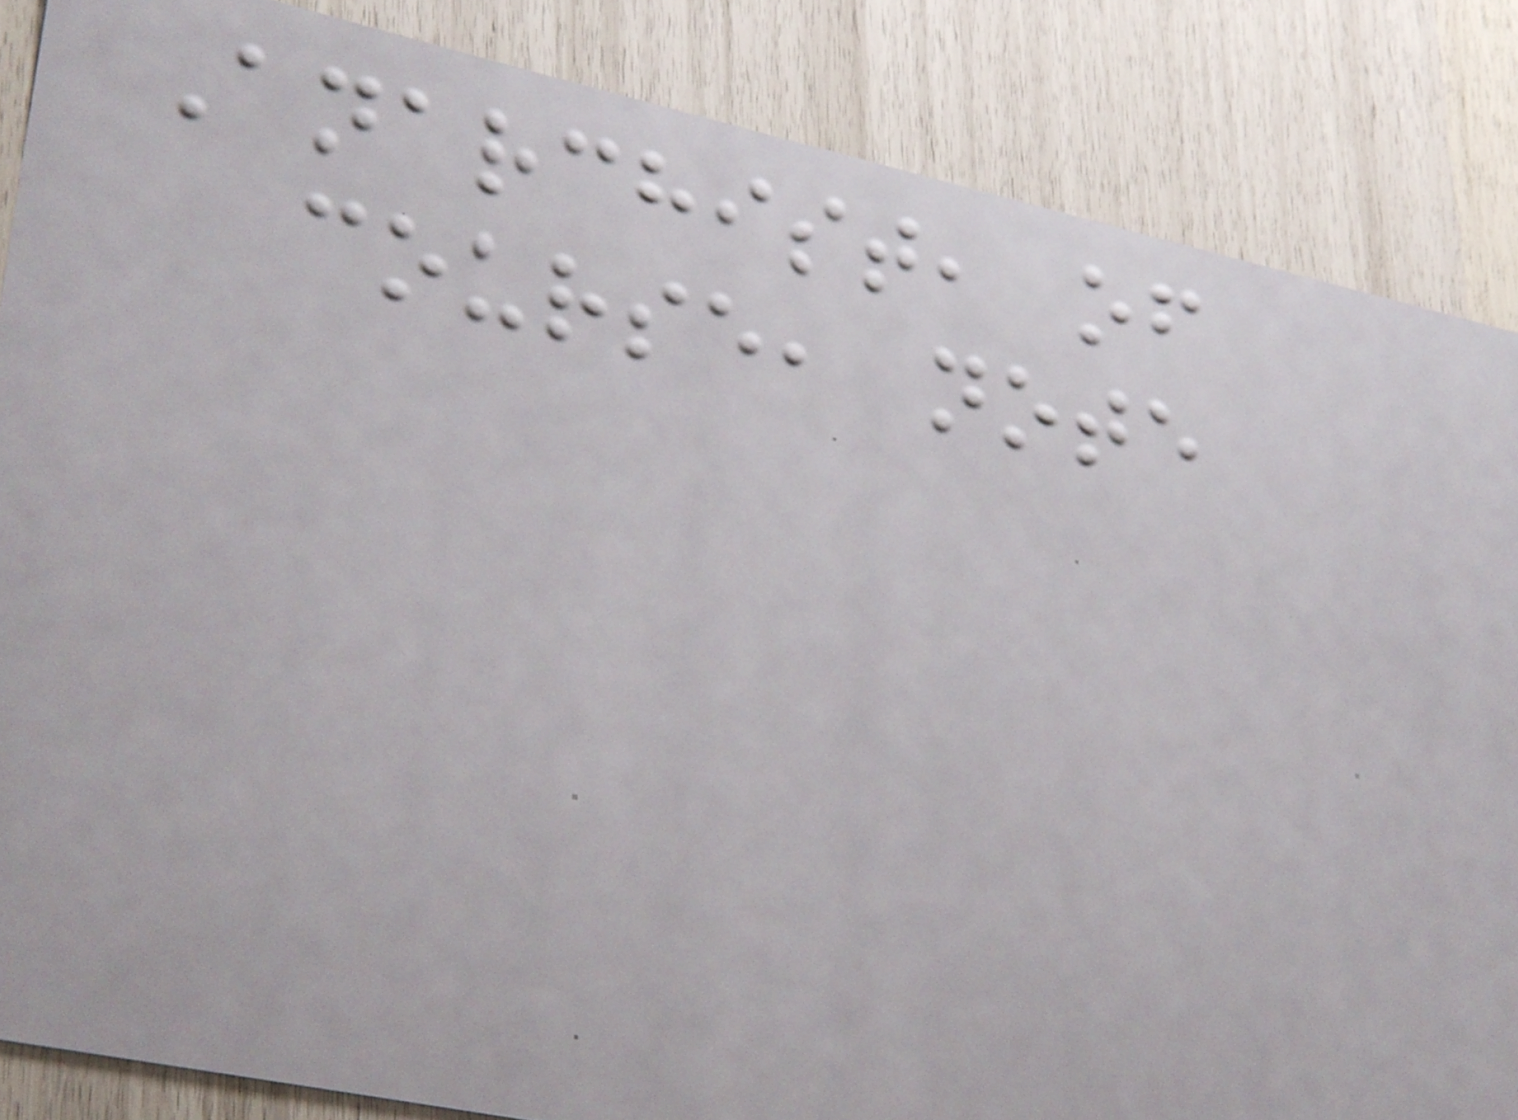Anarchist, of
course, note
